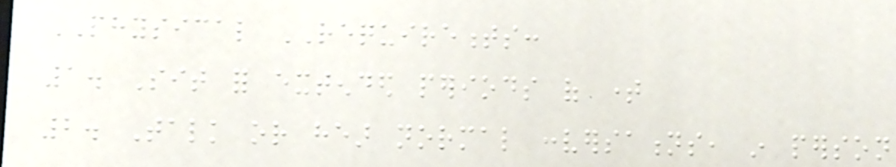PHYSICAL REQUIREMENTS:
1. Sit for extended periods of time
2. Talk or hear normal conversations, in person
